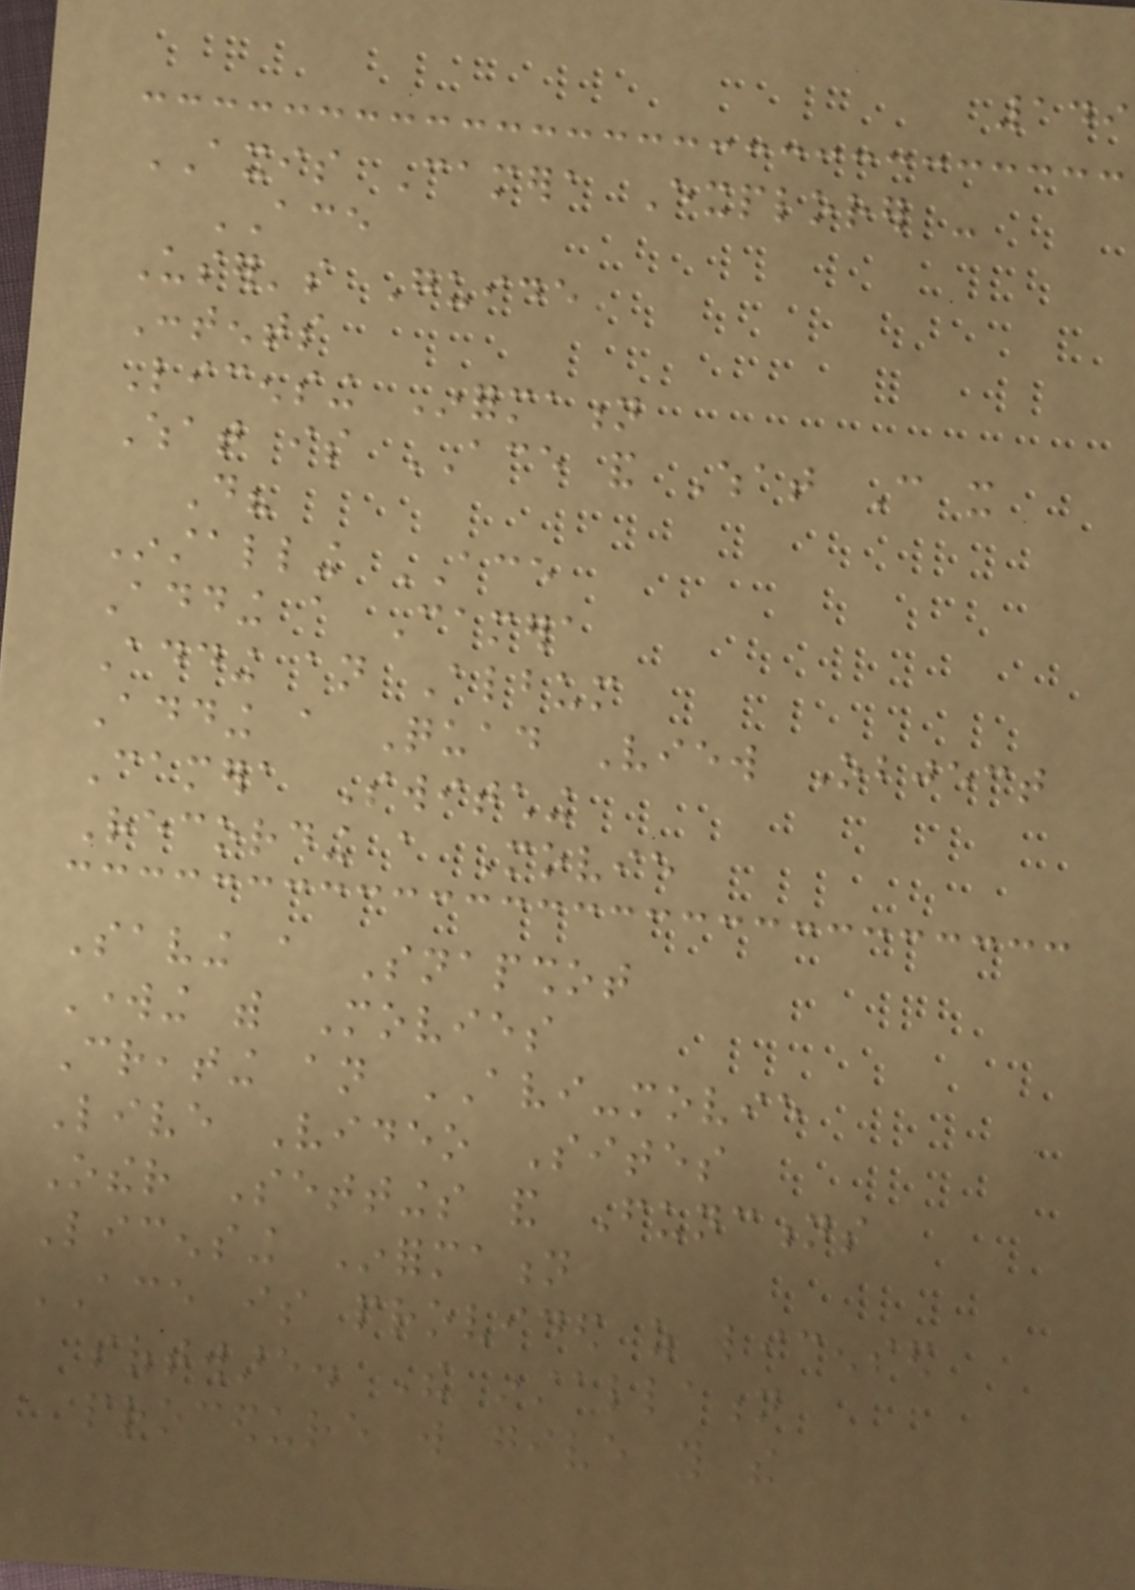149
AXIS Camera Explorer -
ACE
User's Guide
Contents
Licensing Information
What is ACE and What Can it
Do?
Installing ACE
Adding a Camera
Adding an Album
Adding a Quad View Object
Camera Switching
Recording a Movie
Saving a Snapshot
Working with Movies
Creating an AVI-movie
Live Video Sites
Other Settings and Functions
Licensing Information
ACE is provided as licensed
software. The installation
procedure will give you the
